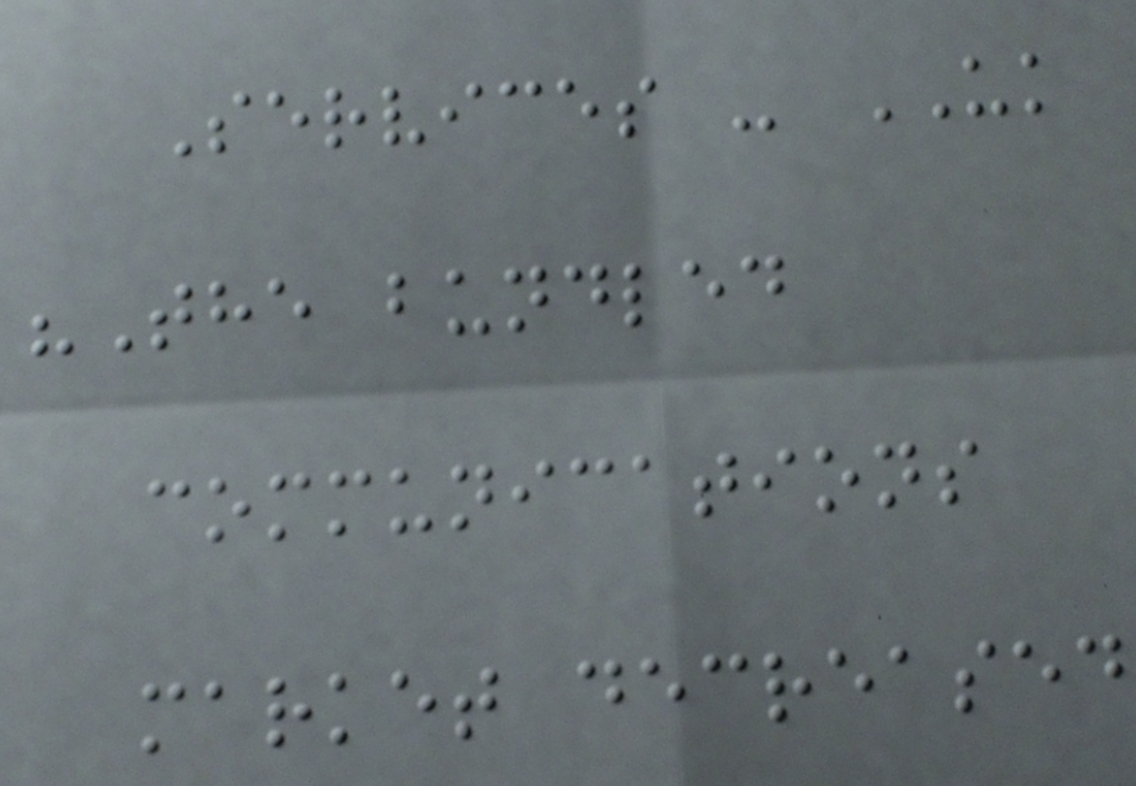Services - UK
"The bundled
communications
market decreased
